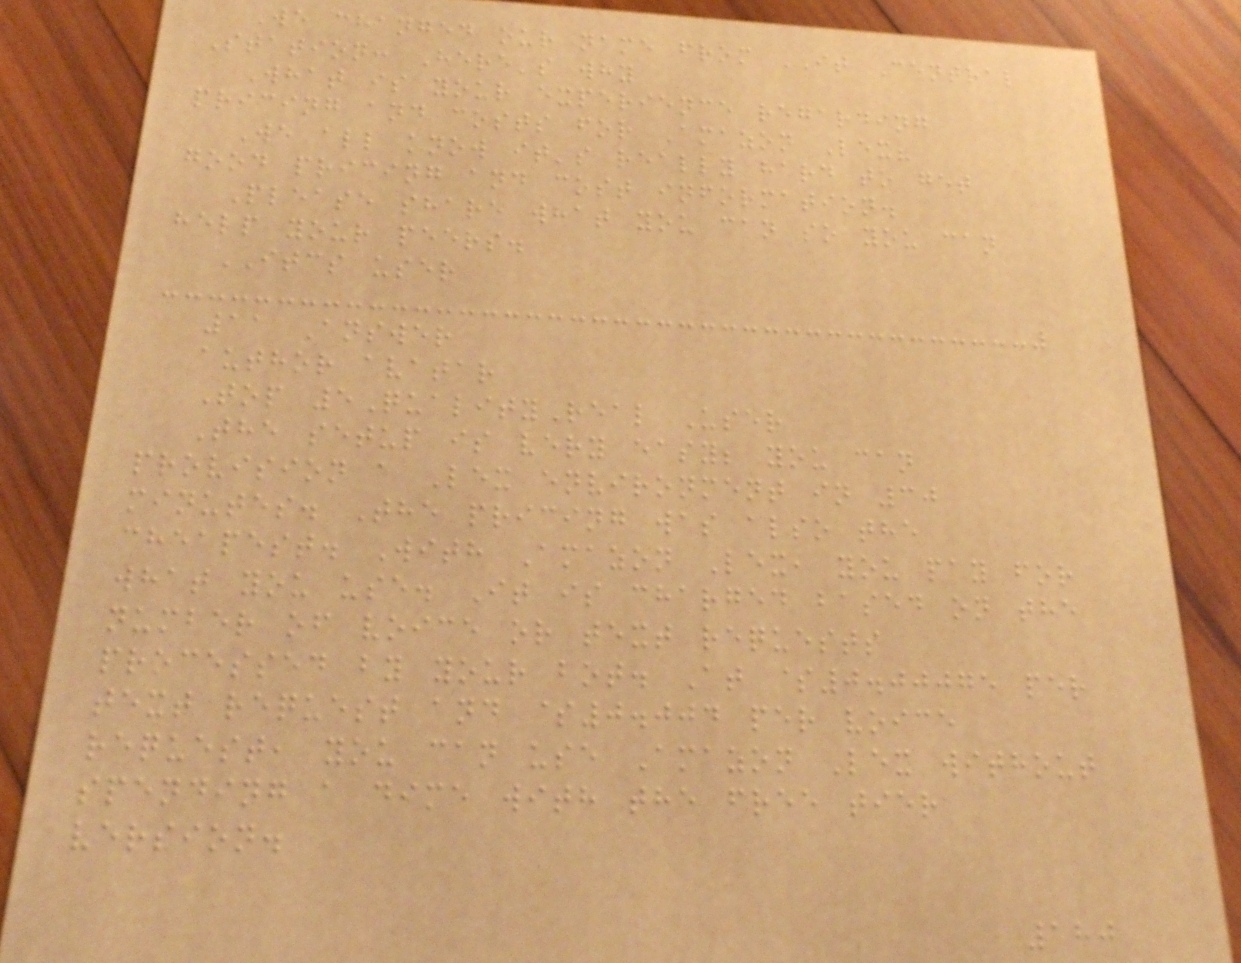We changed our name from IT Central
Station: Here's why
What is your experience regarding
pricing and costs for Amazon Lex?
We all know it's really hard to get
good pricing and cost information.
Please share what you can so you can
help your peers.
ITCS user
11 Answer
author avatar
Top 5QualityReal User
The setup is very easy; you can
provision a Lex environment in 30
minutes. The pricing was also the
cheapest. With Amazon Lex, you pay for
what you use. It is charged based on the
number of voice or text requests
processed by your bot. At $0.00075 per
text request and $0.004 per voice
request, you can use Amazon Lex without
spending a dime with the free tier
version.
180
